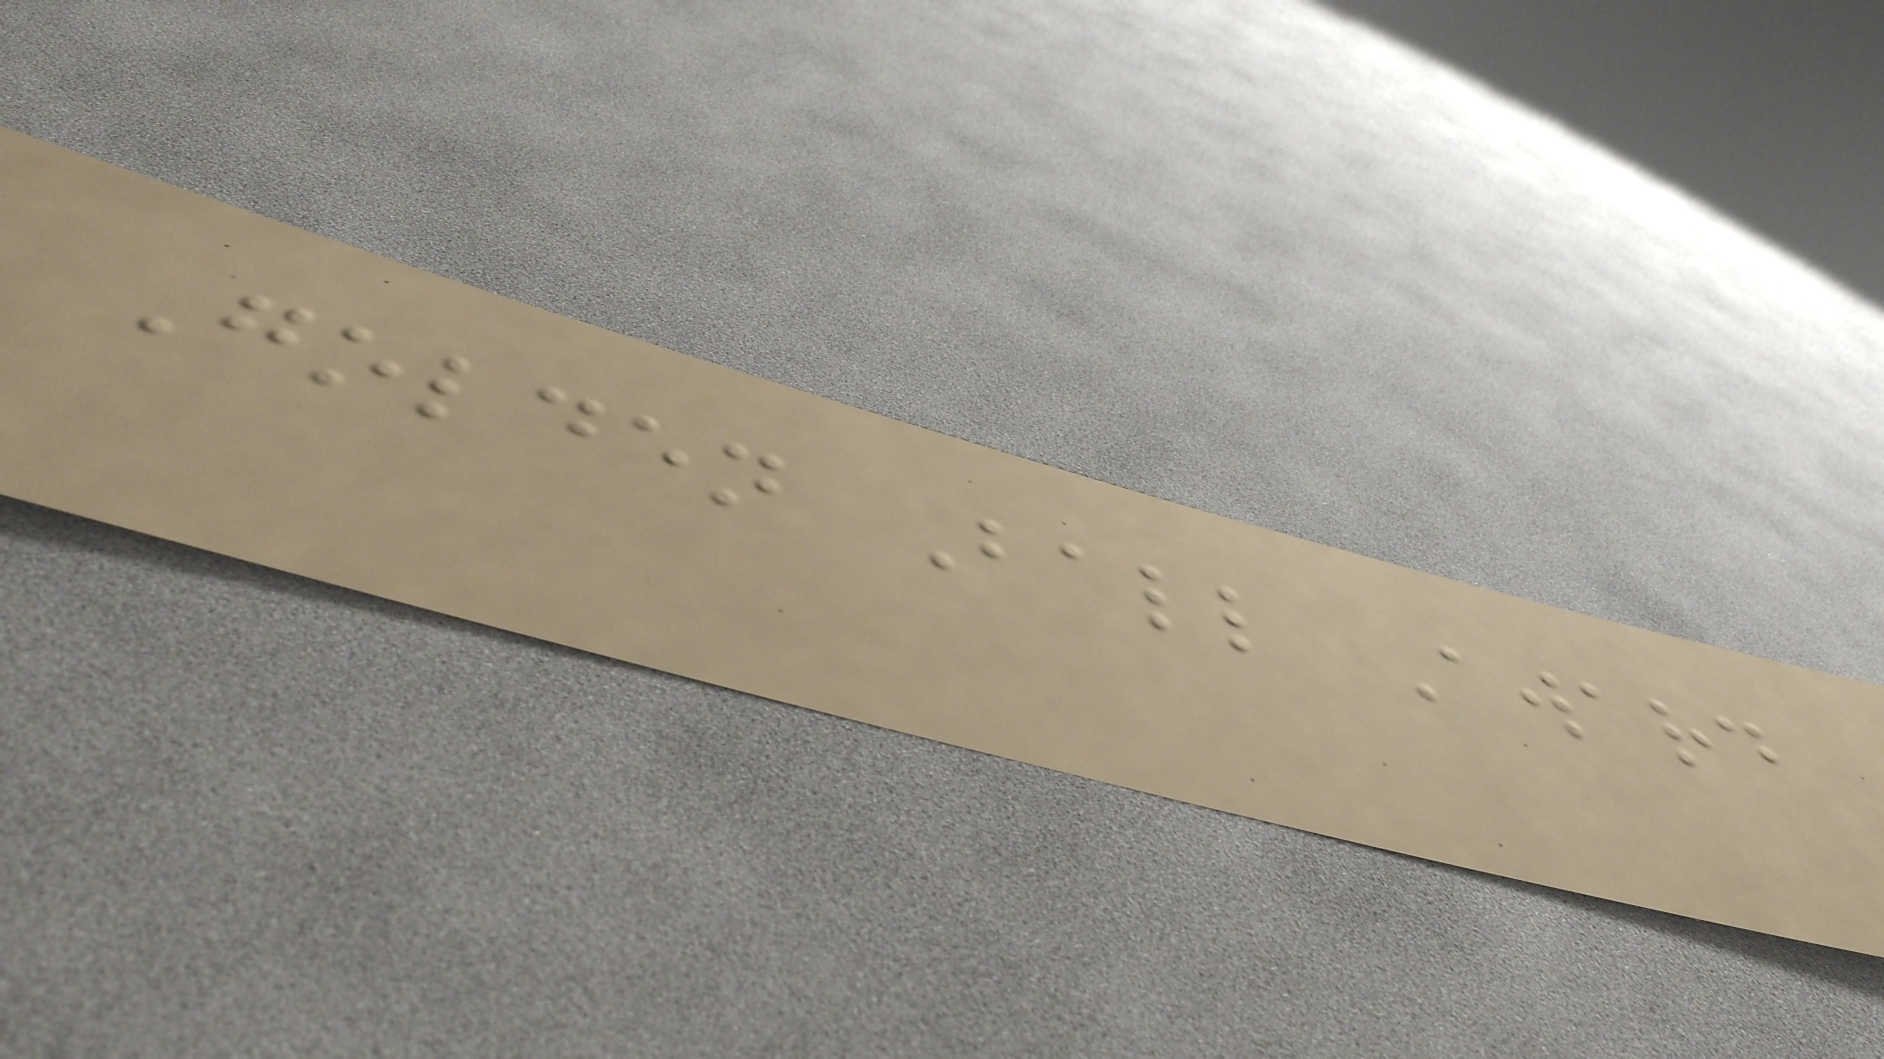Golden Ball Award
